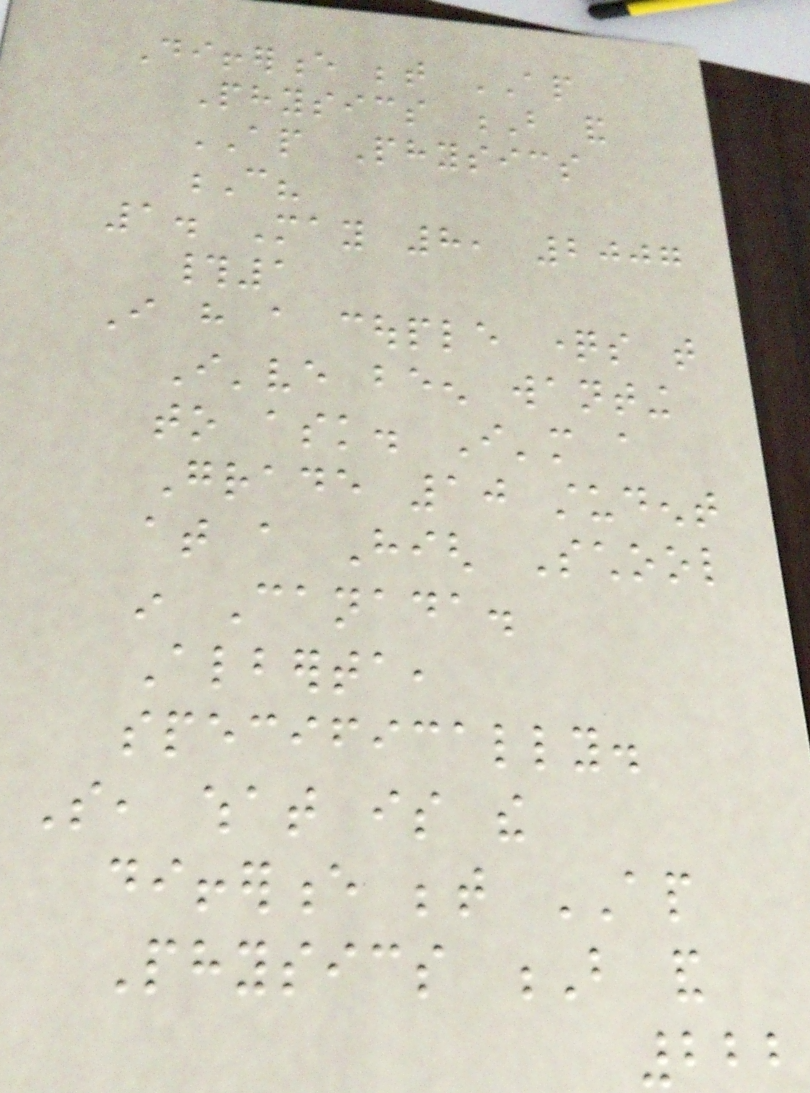Difference between AP
Physics B and
AP Physics
C?
1. May 8, 2007
#1
I have a couple questions that
I've been wanting
to ask. I'm a
Grade 10 student
at a High School
in Canada.
Alberta,
specifically.
So, what is the
difference between AP
Physics B and
222
